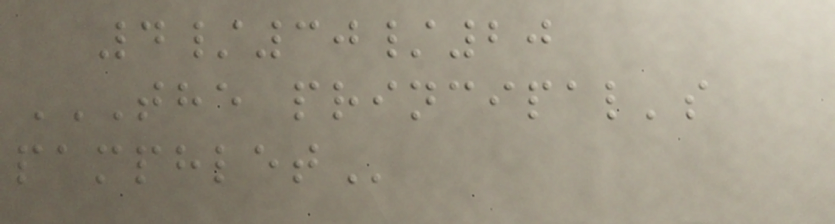4/30/20
THE PRINCIPAL'S
PAMPHLET
